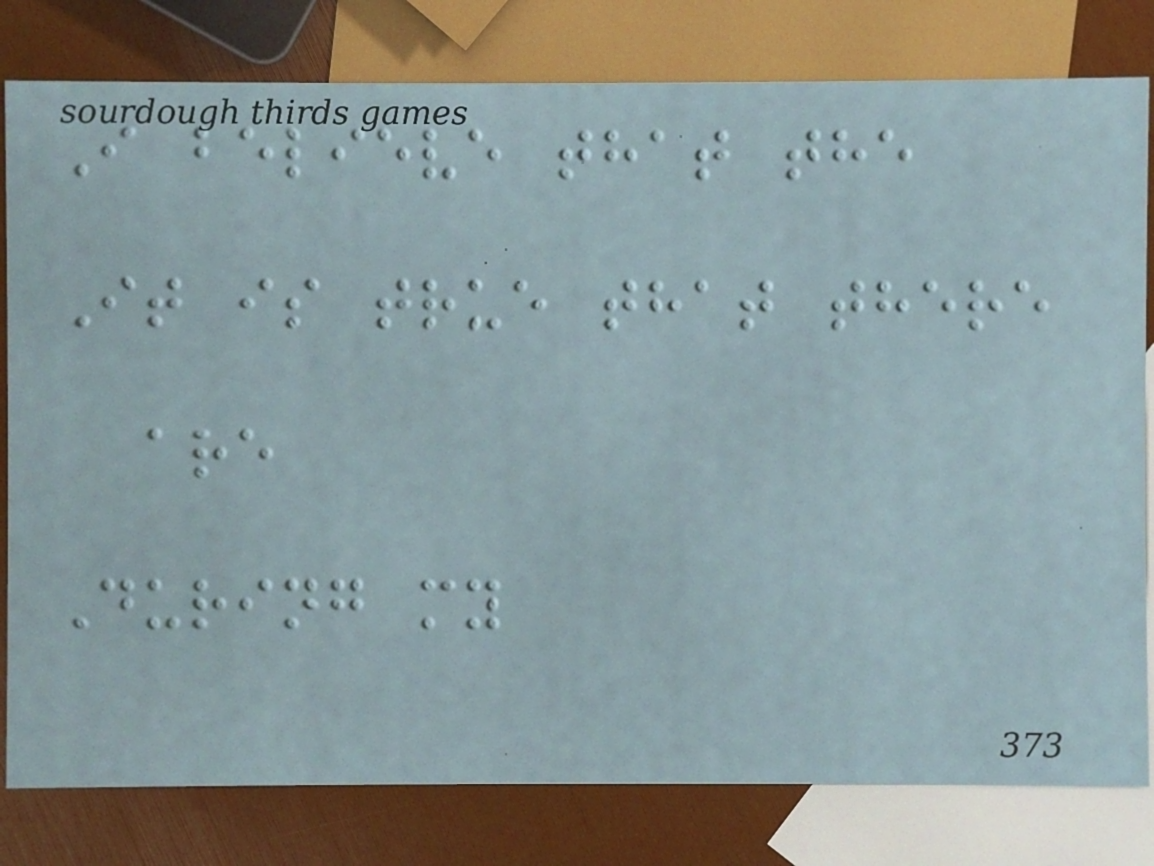I believe that the
It is true that there
are
During my
